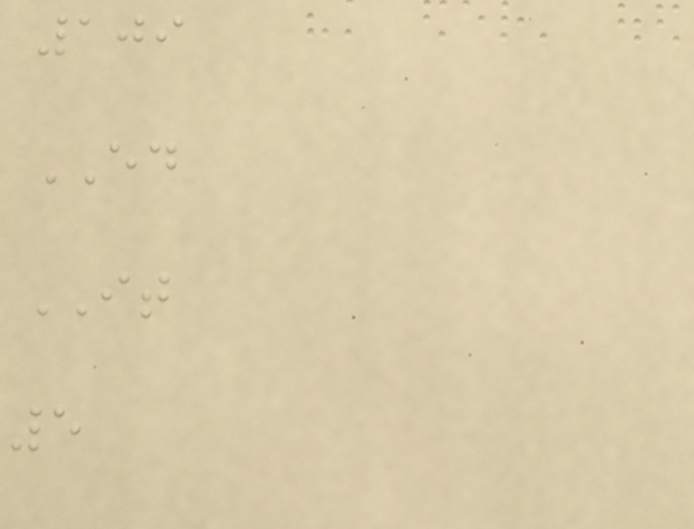109
ED
IT
5
